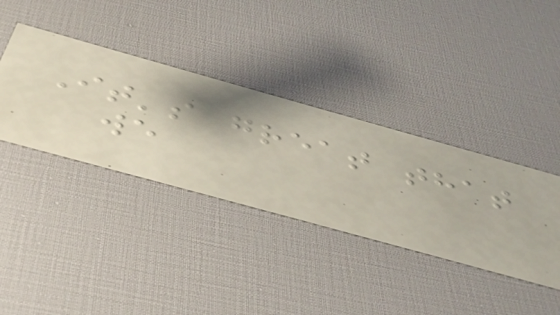It's great that
we
